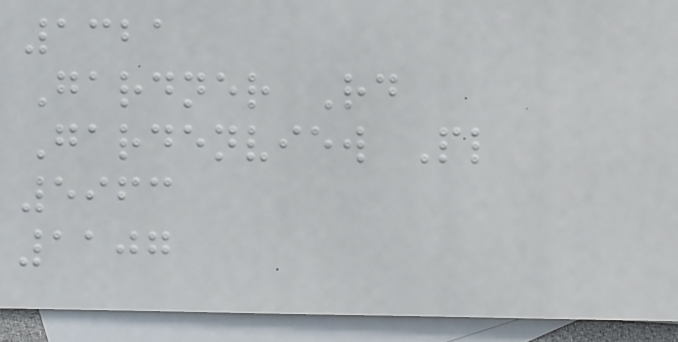1321
Gardner Rd
Gardenview Pl
5963
1107
